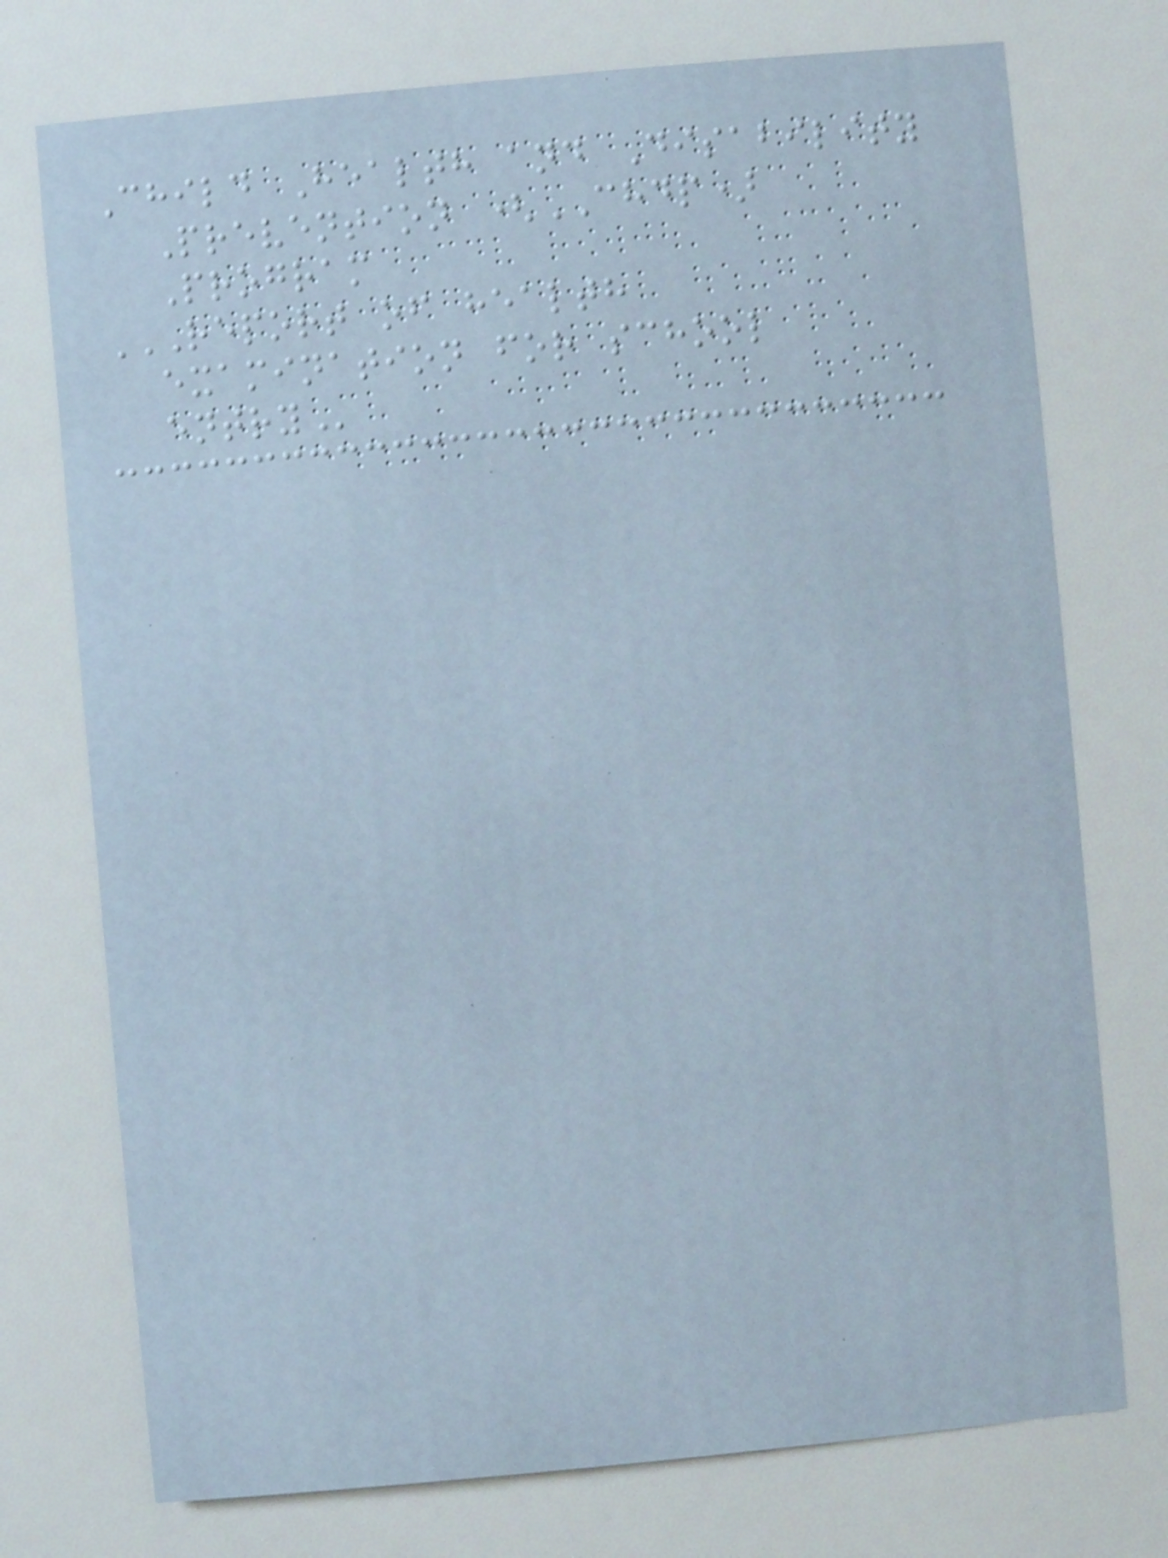Child Health and Disability
Prevention (CHDP)
Program
REPORT OF HEALTH
EXAMINATION FOR SCHOOL
ENTRY
